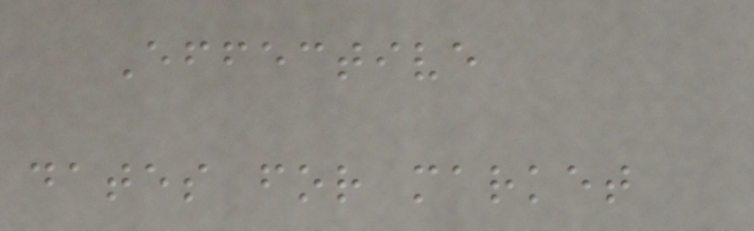Effective
dates for market
